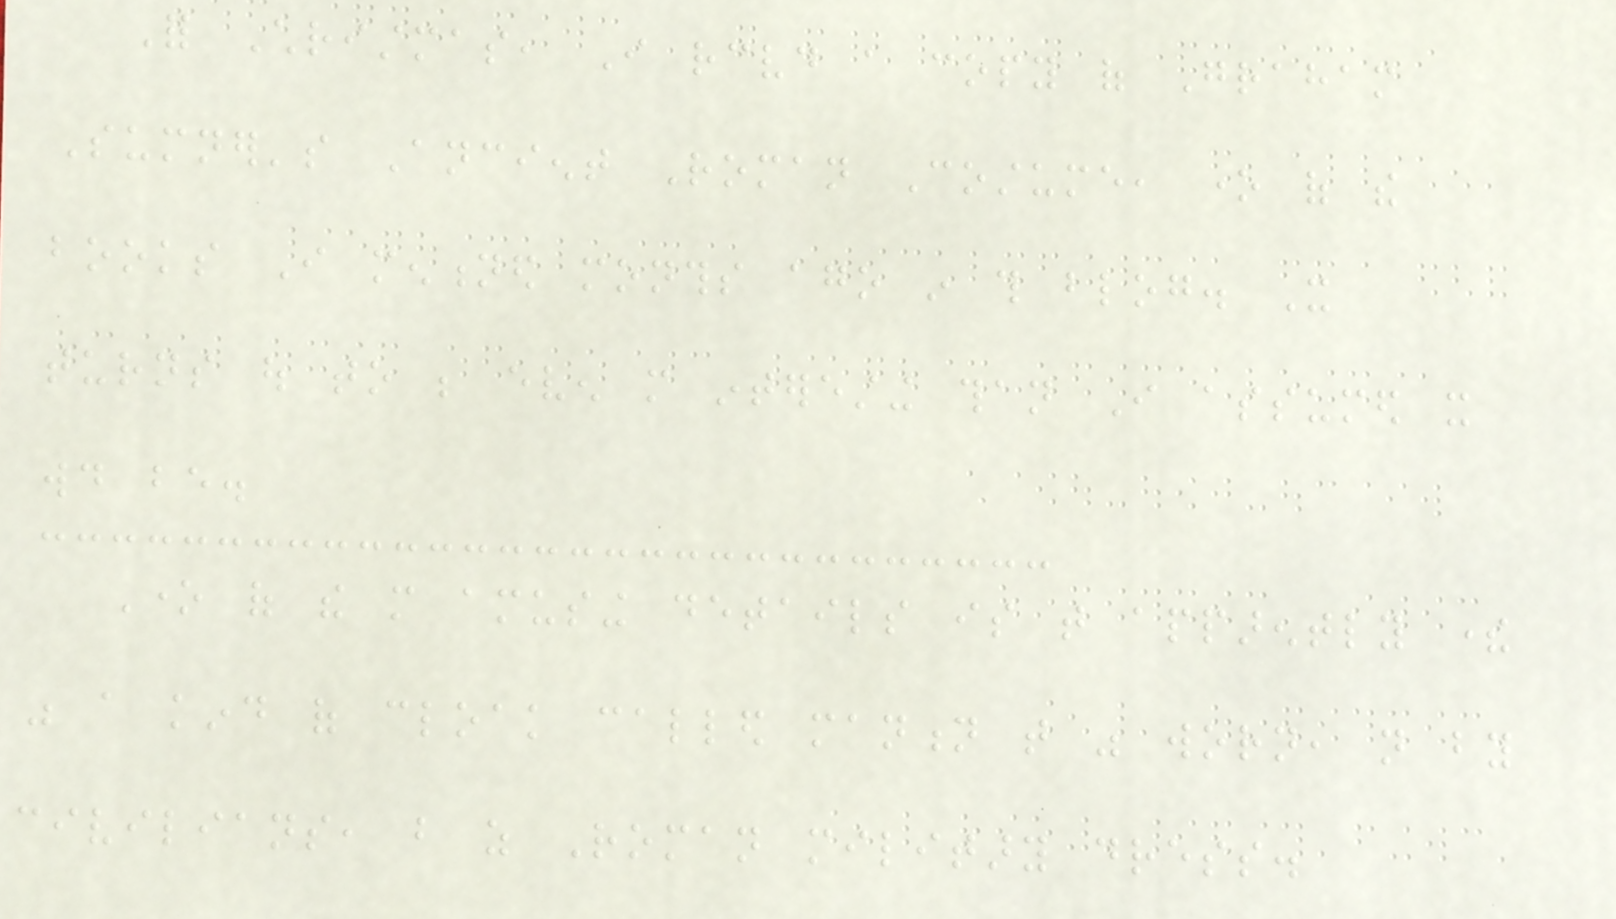For Christmas, I received a copy of Graham
Sumner's Ancient Roman Costume, one of the
books I mentioned months ago in this blog. It
turns out to be even more interesting than I assumed it
would be.
One of the more amusing details is that apparently there
was a kind of cloak called mantion that was worn, not by
civilians, but as Roman military dress.
